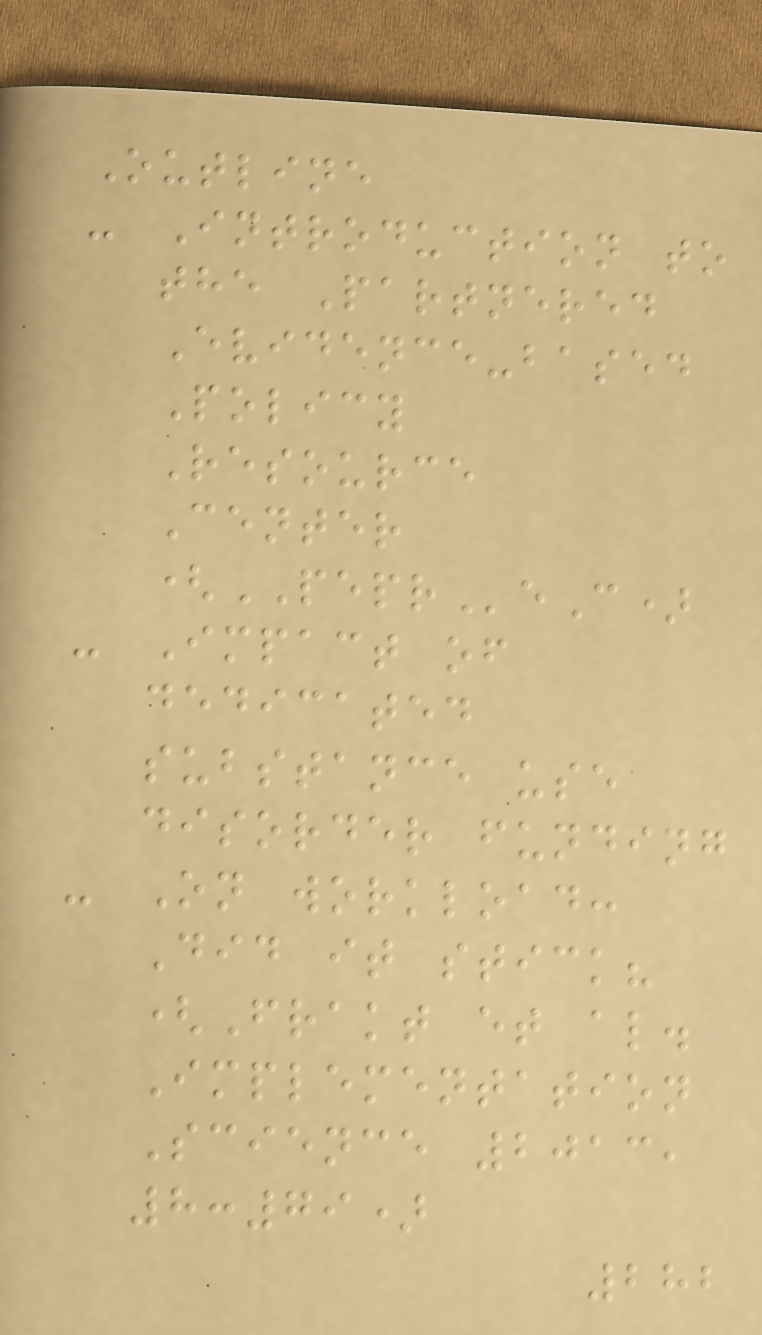Outline
- Introduction to
the Partnered
Evidence-based
Policy
Resource
Center
(PEPReC)
- Impact of
dedicated
substance use
disorder funding
- On workload:
Did it stick?
(Frakt et al.
Implementation
Science 2013,
8:79)
282
